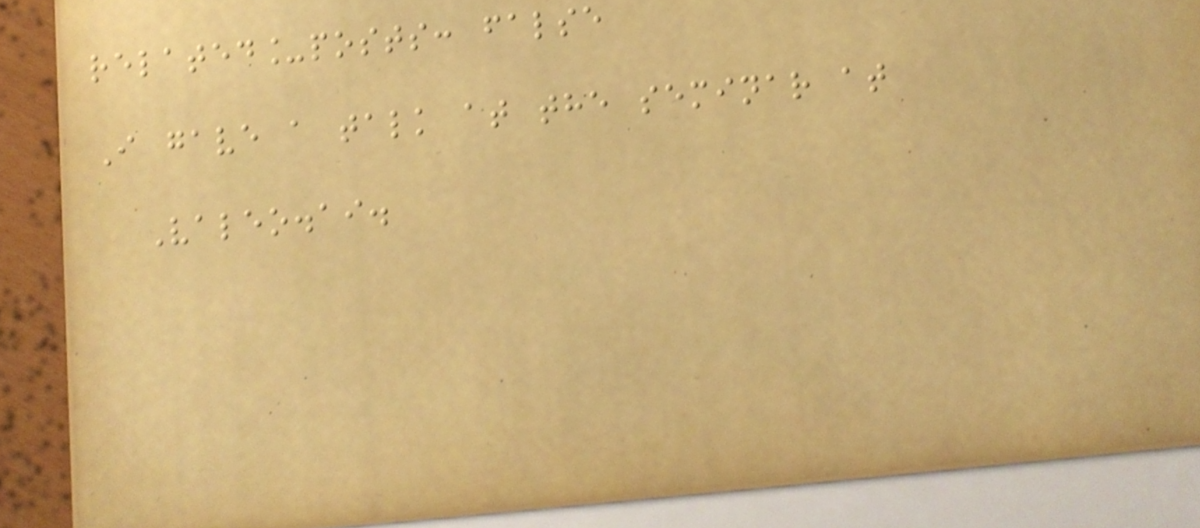related_posts: false
I gave a talk at the seminar at
Valeo.ai.
